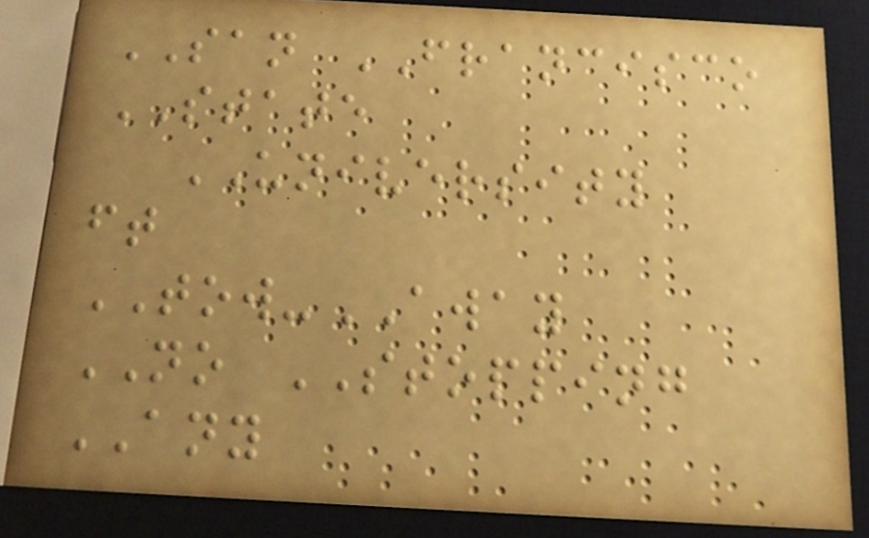SAN FRANCISCO
STATE
UNIVERSITY
ft
TOW-AWAY
NO STOPPING
ANY
